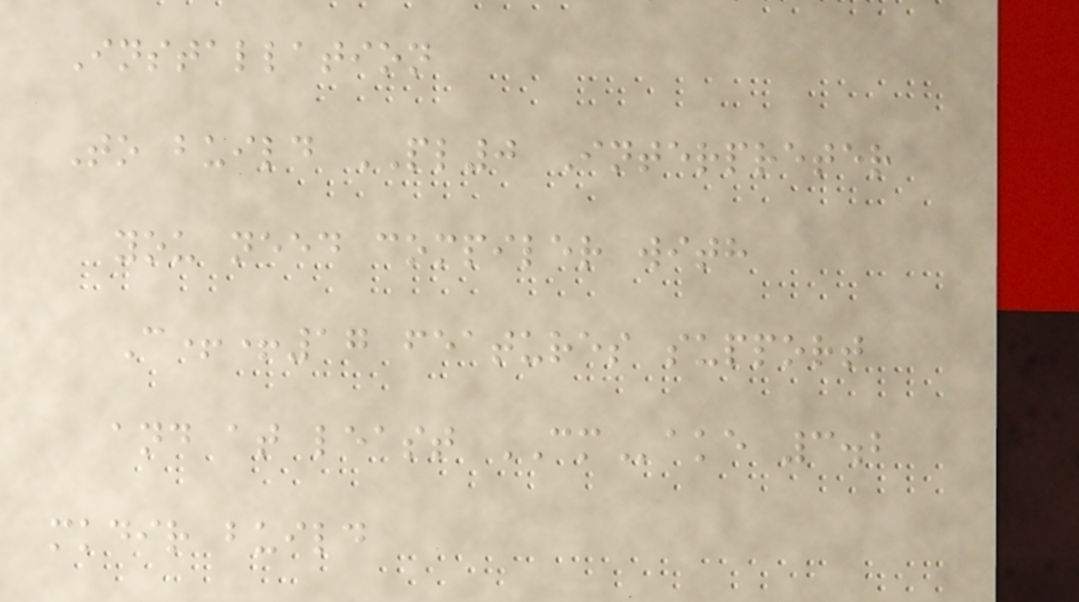Installation
To build PL0 Interpreter
you need compiler with
C++17 features support
and at least CMake 3.2
mkdir build
